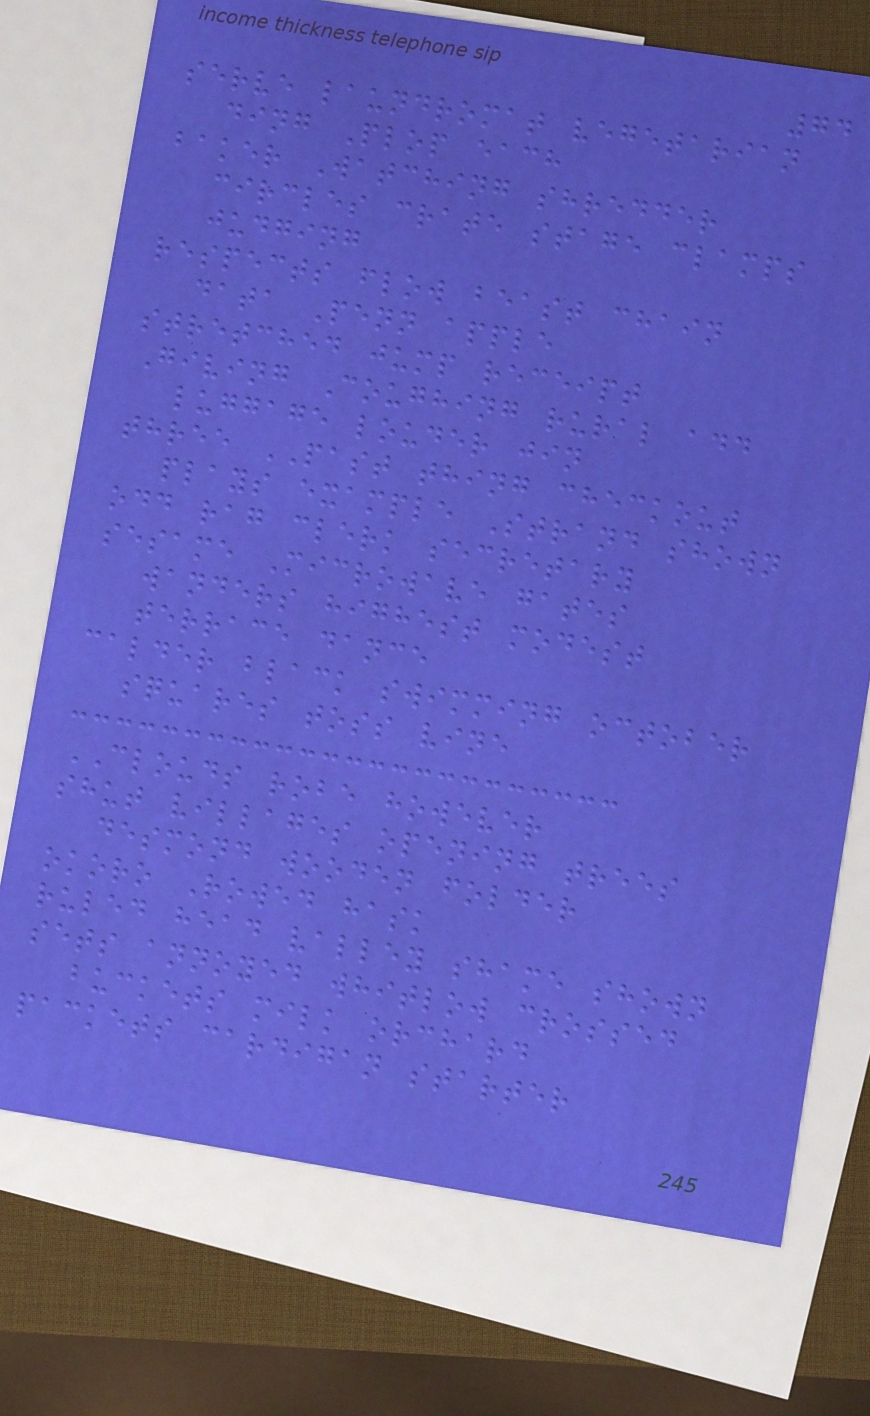74
serve laundromat vegetarian
ding Plop each
baker Watching shredder
circles crate stage clamps
judging
respects flow beast chain
data Penn apple
stretched jump receipt
Giving Coughing rural add
luggage louder jin
three PAST thing checkout
plays example Strand shown
odd rag clerk secretary
sesame Microwave gates
wanders highest modest
terrace dance
calder black swimming october
squares toss vine
CLOUDS robe however
shut villages opening trees
desmond wooden folder
okoro Rowed hask
ruled head valley shame shown
sets annoyed whitlow crossed
buckets milk orchard
packets cardigan starter
